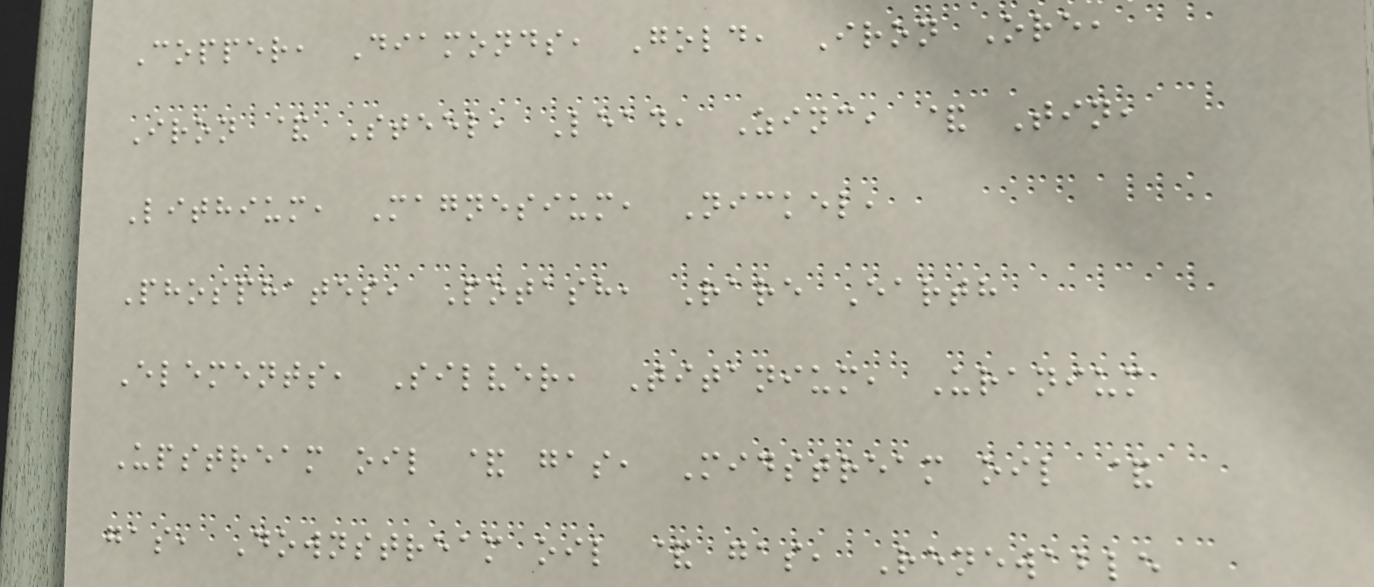Copper, Diamonds, Gold, Iron Ore,
Iron & Steel, Lead, Zinc, & Tin,
Lithium, Magnesium, Nickel,
Phosphates, Potash, Rare Earth
Elements, Silver, Titanium, Uranium
Upstream oil & gas, Midstream oil &
gas, Downstream oil & gas, Renewable
